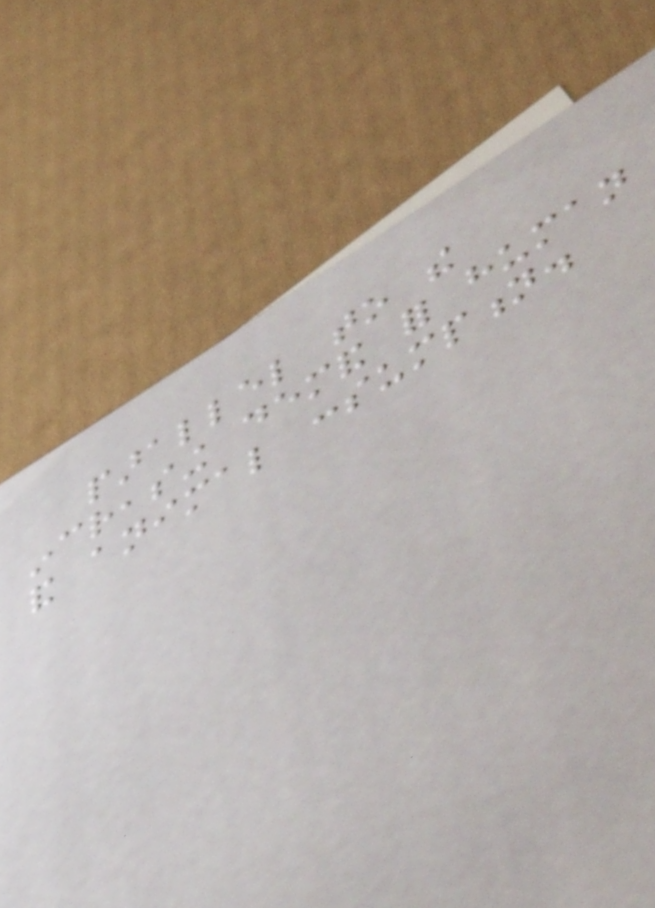parallel to the
increasing demand for human
and animal consumption.
